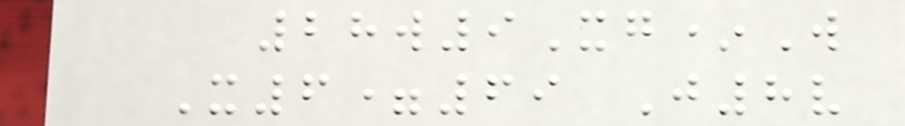28w9Xg*W
X6=69 J8v
